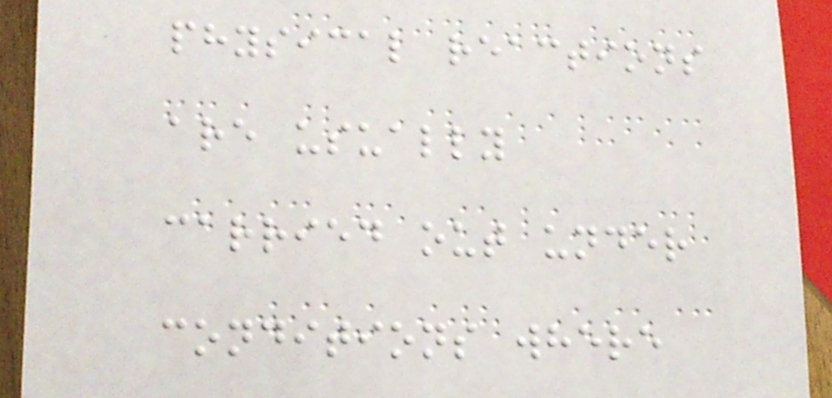physical reactions
are usually
carried out under
conditions where
